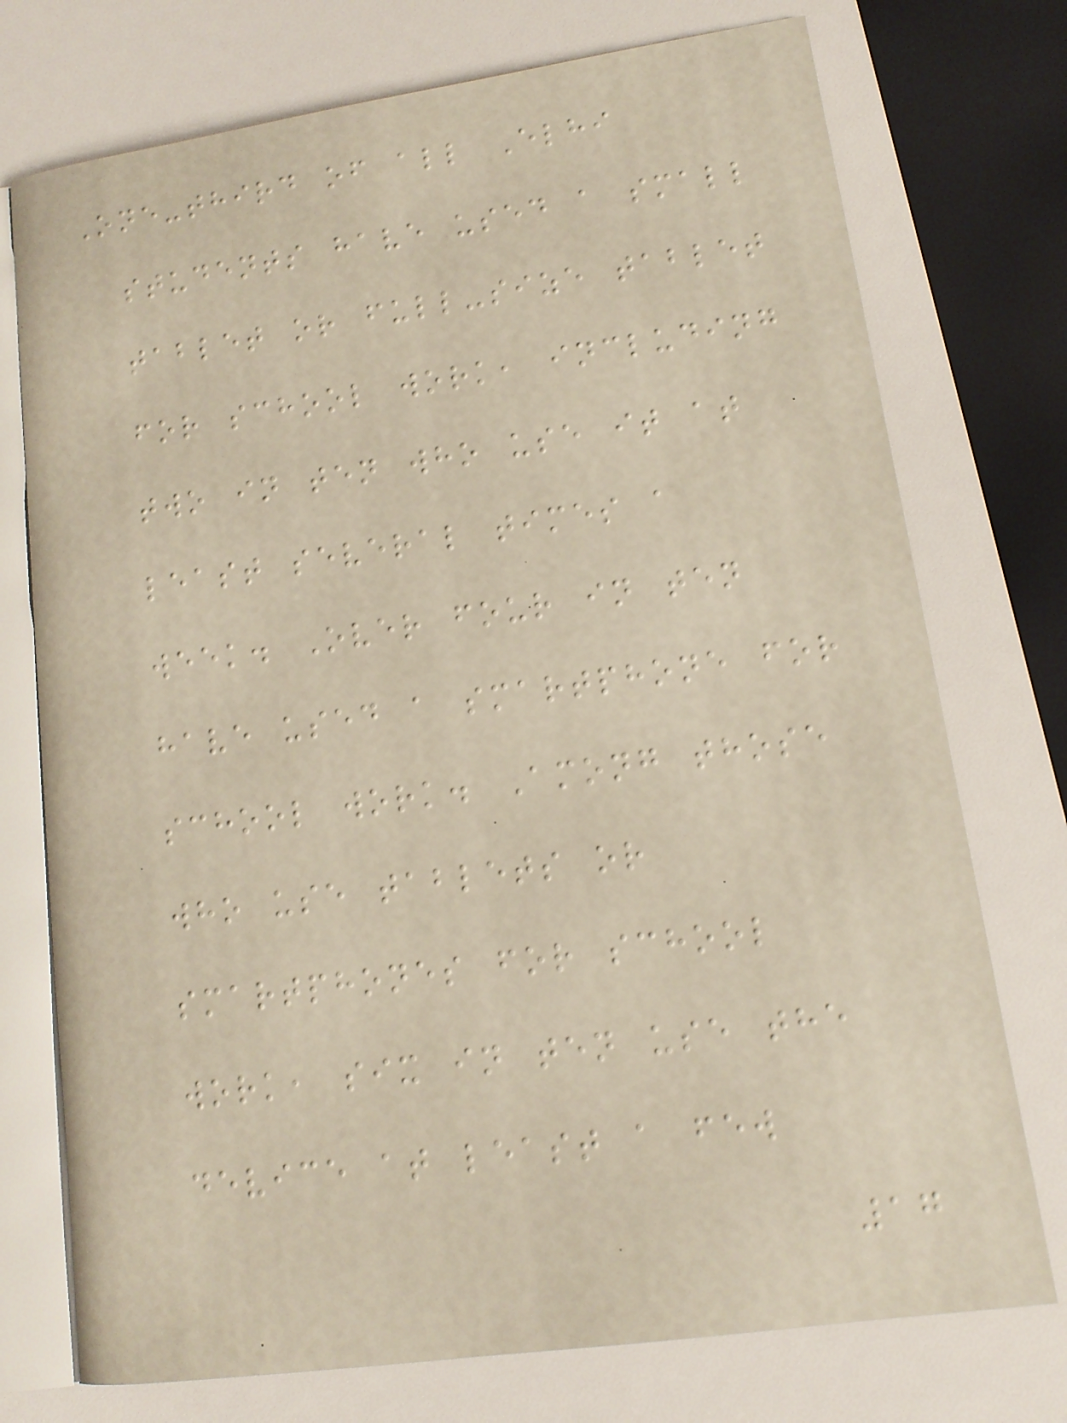One-third of all Elhi
students have used a small
tablet or full-size tablet
for school work, including
two in ten who use it at
least several times a
week. Over four in ten
have used a smartphone for
school work. Among those
who use tablets or
smartphones for school
work, six in ten use the
device at least a few
17
